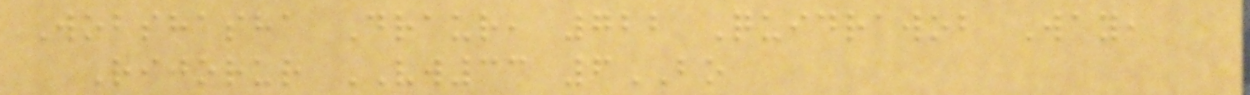Wobshasha Draur, 722 Quidrawob Way,
Rijorur VW33 6BO
